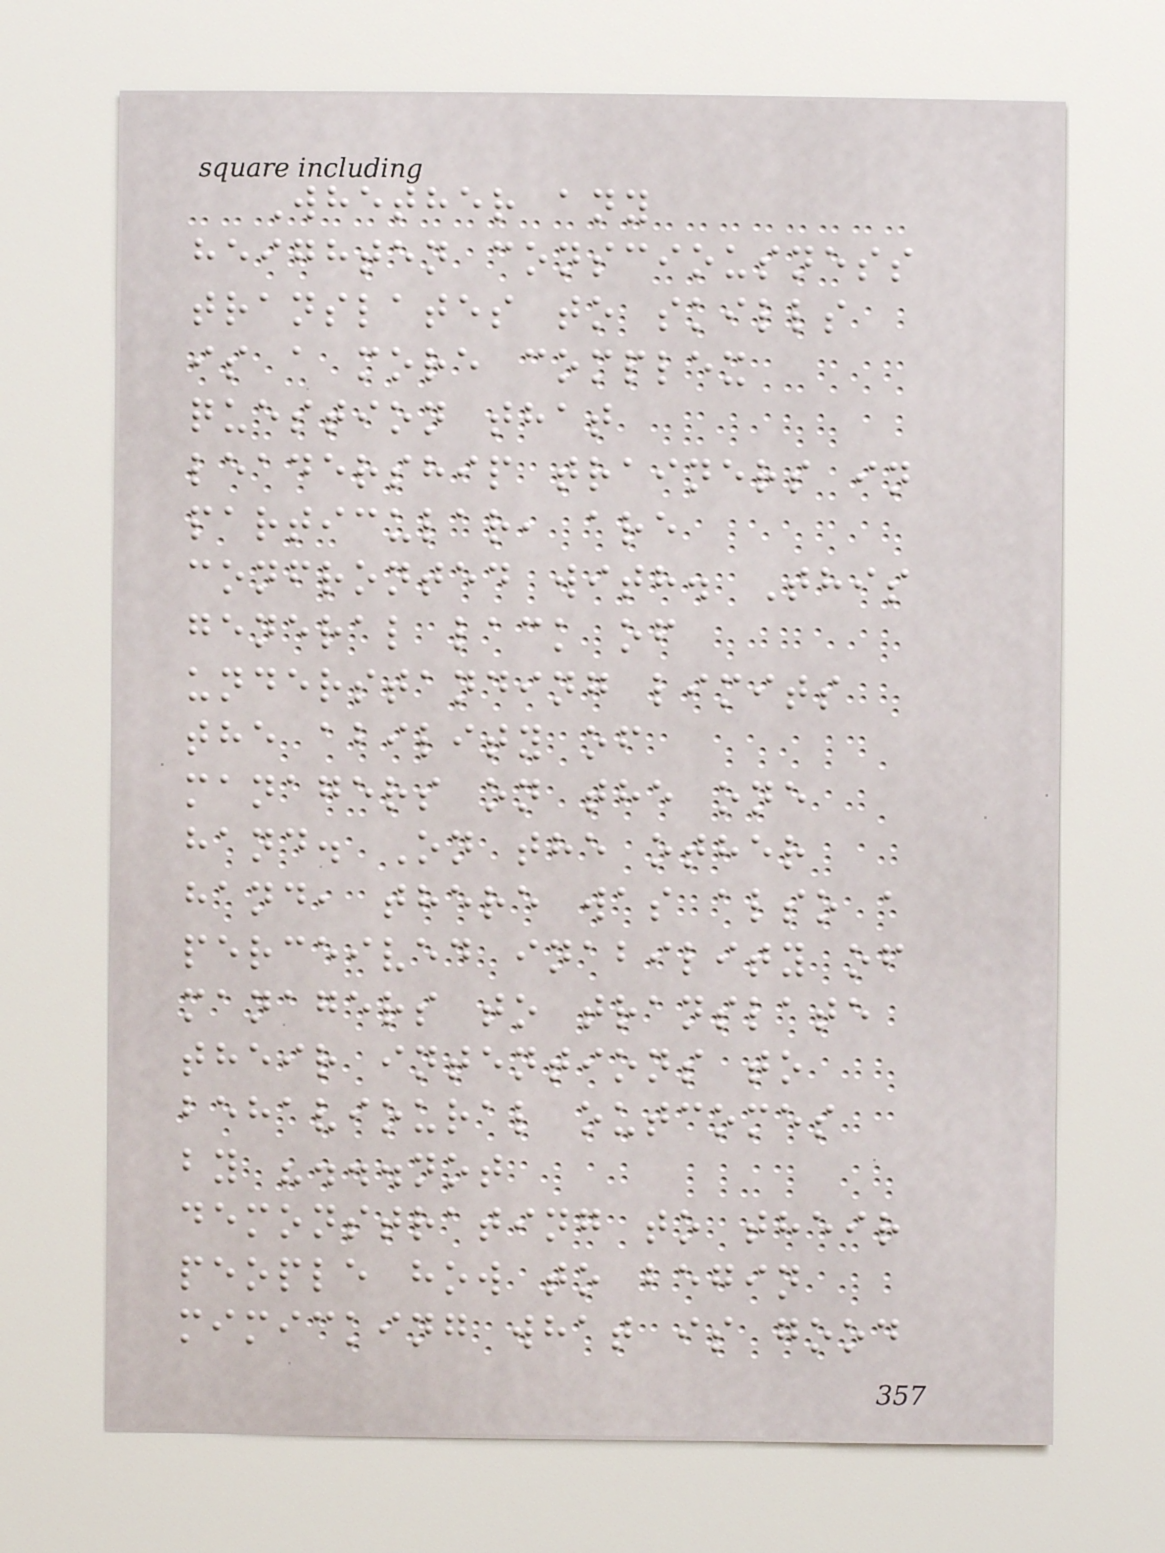Whether any
heighten consciousness
translates to skills
is a more complex
question that
leadership trainers in
particular, are
confronted with. This
general lack of
understanding limits
the ability of
managers on the one
hand. On the other
hand, there was also a
perceived inability of
managers to translate
their intentions to
behavioural outcomes
by "...not
demonstrating to their
people how to begin
mimicking what is good
